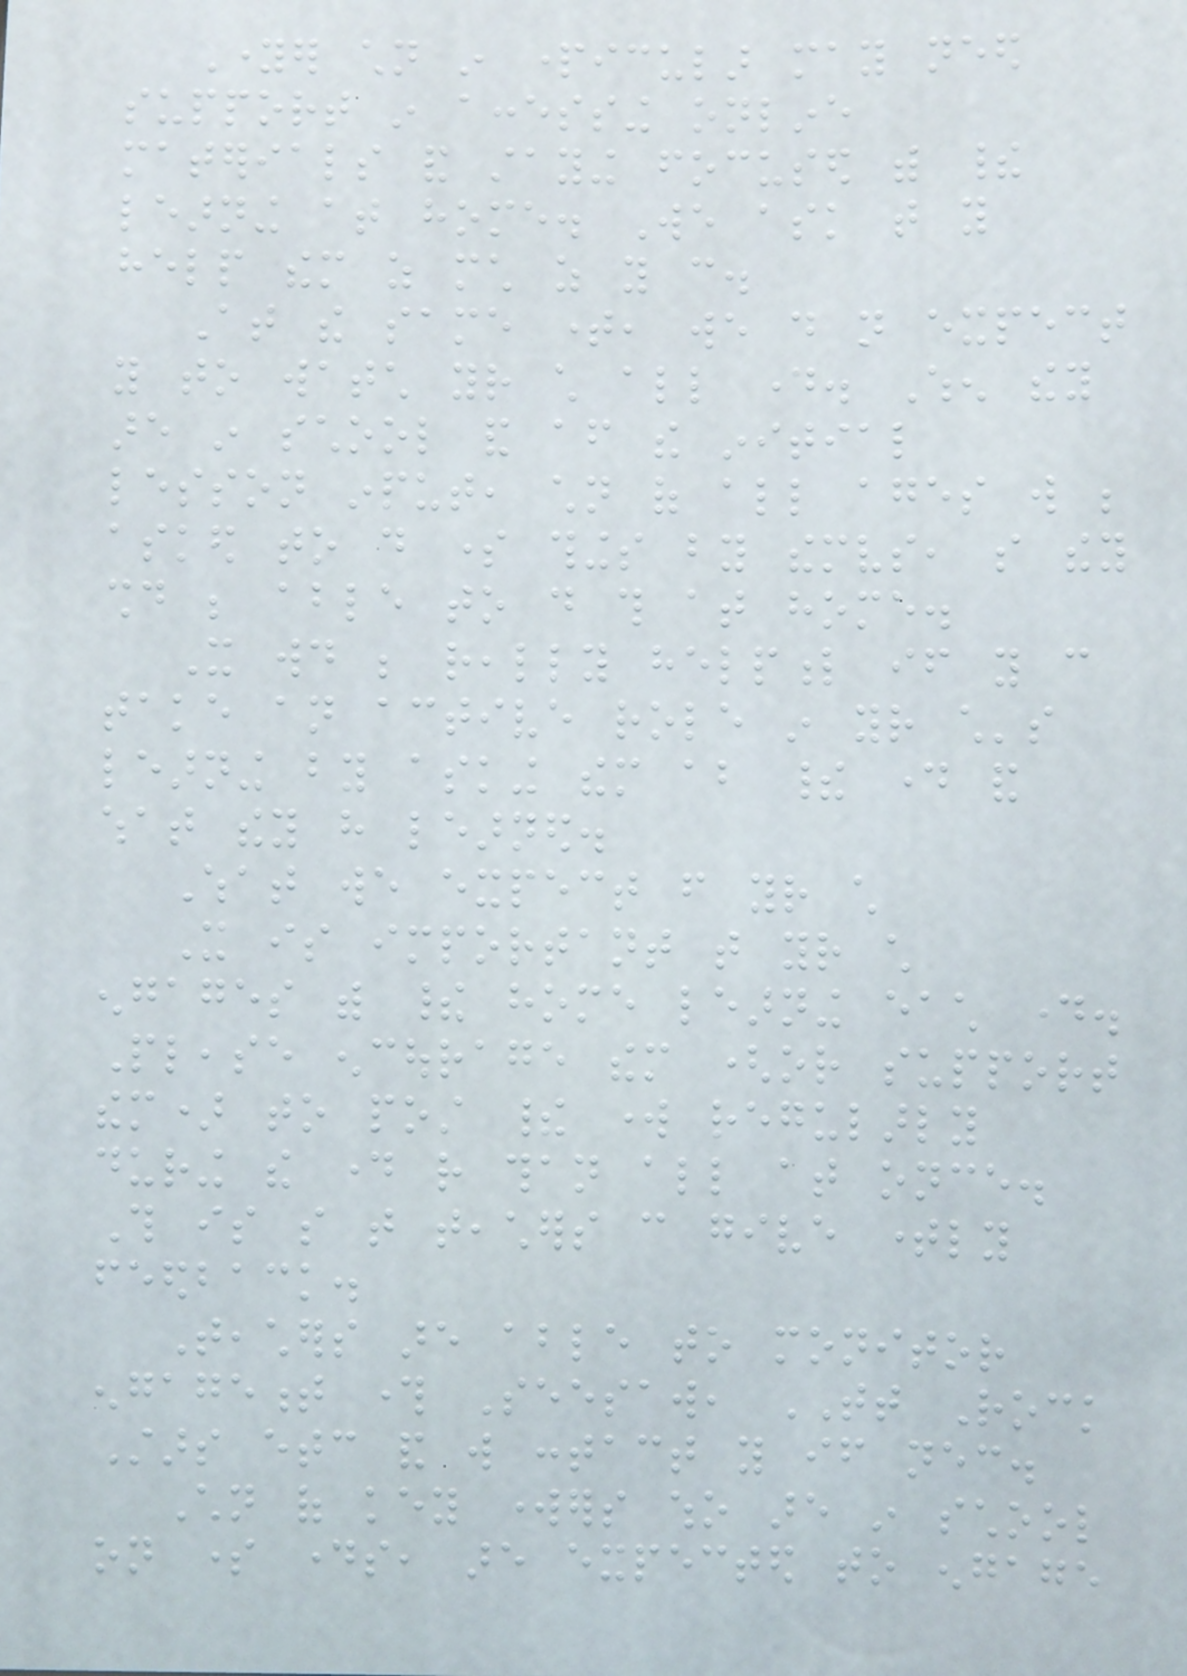Younger children in particular may need
support in accessing online
materials and staying focused with their
learning at home. We ask that you
help them as much as you can.
At the same time, we do not expect
you to watch your child all day. When they
are in school and after the initial
lesson input, children of all ages will be
asked to do some things by themselves, so they
should be able to do this at home.
It would be really helpful if you can
take an active role in your child's
learning by asking them about their day and
what they have learned.
What we expect from your child
It is important that your child
engages with their home learning each day.
Please encourage them (or support
them) to post their work regularly
during the day rather than all at once.
This is so that teachers can give timely
feedback.
Teachers are able to monitor
engagement through Seesaw, TT Rock
Stars etc and will contact you if necessary.
Children of key workers who are in school
on some days, are expected to engage
